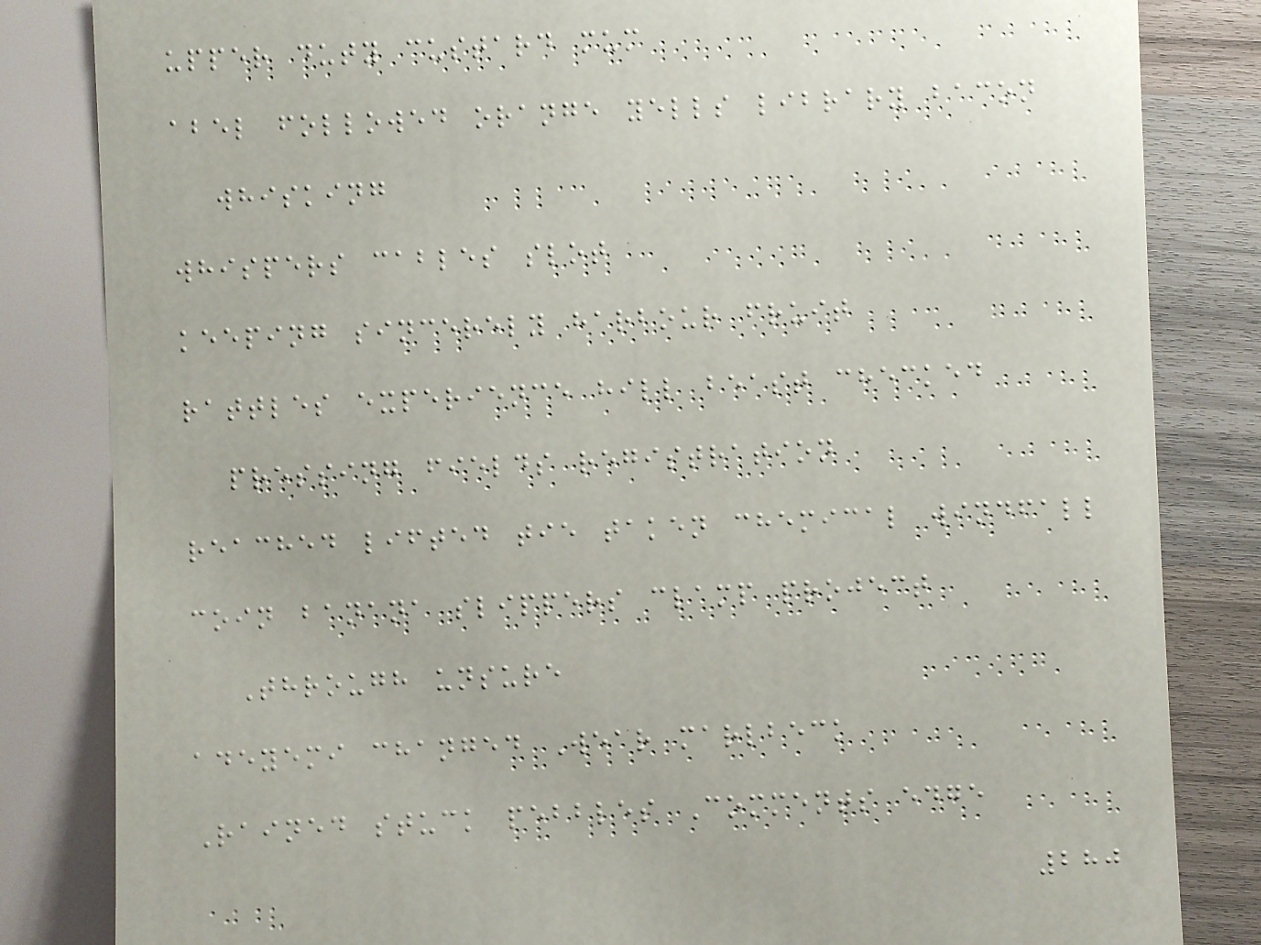upper duty custard mum
abel followed orange yells library bacon
whisking
whispers cables slot
keeping sincerely harbour fruit
rattles experience hill beast checked
pressing fields registration
reached lifted tie taken chemical windfall
coin banana slippers clamp project
Through unsure
adeyemi changed Wear marlbeck
Rained stuck pebbles Comments edge
280
